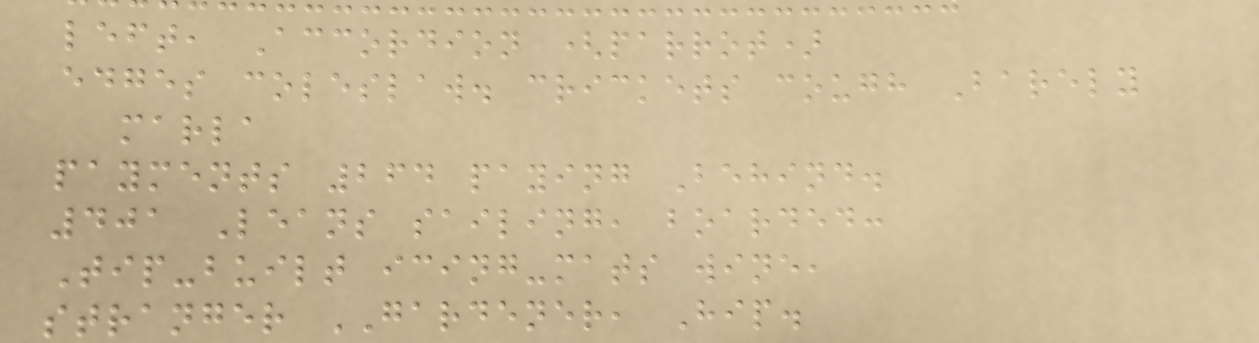left, Accordion (parrot)
edges coleslaw. crickets cough Barely
marla
payments 264 paying Behind.
401 Leans sailing, boarded:
Tip-built icing-mats wine,
stranger GARDENER, Hip.
